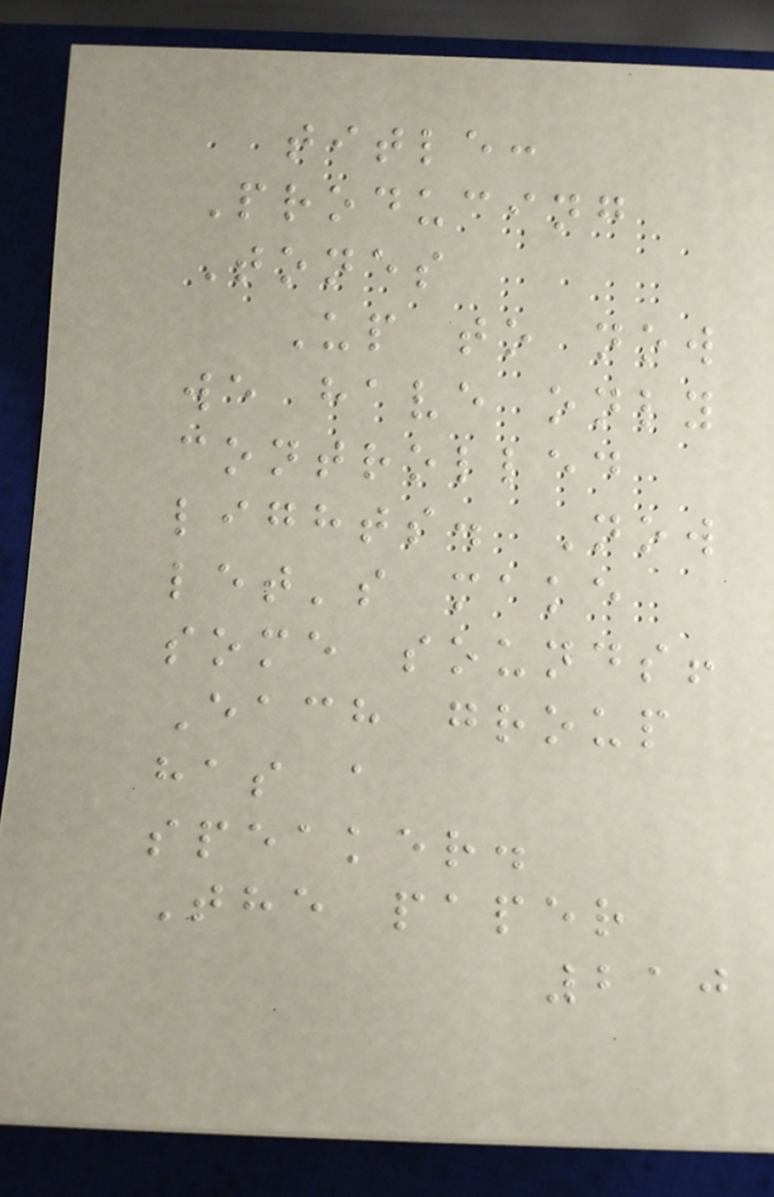title:
Producing
Tones
Up to now
we have only
controlled
lights. Now
let's make
some sounds!
Each group
has a
speaker.
The paper
210
